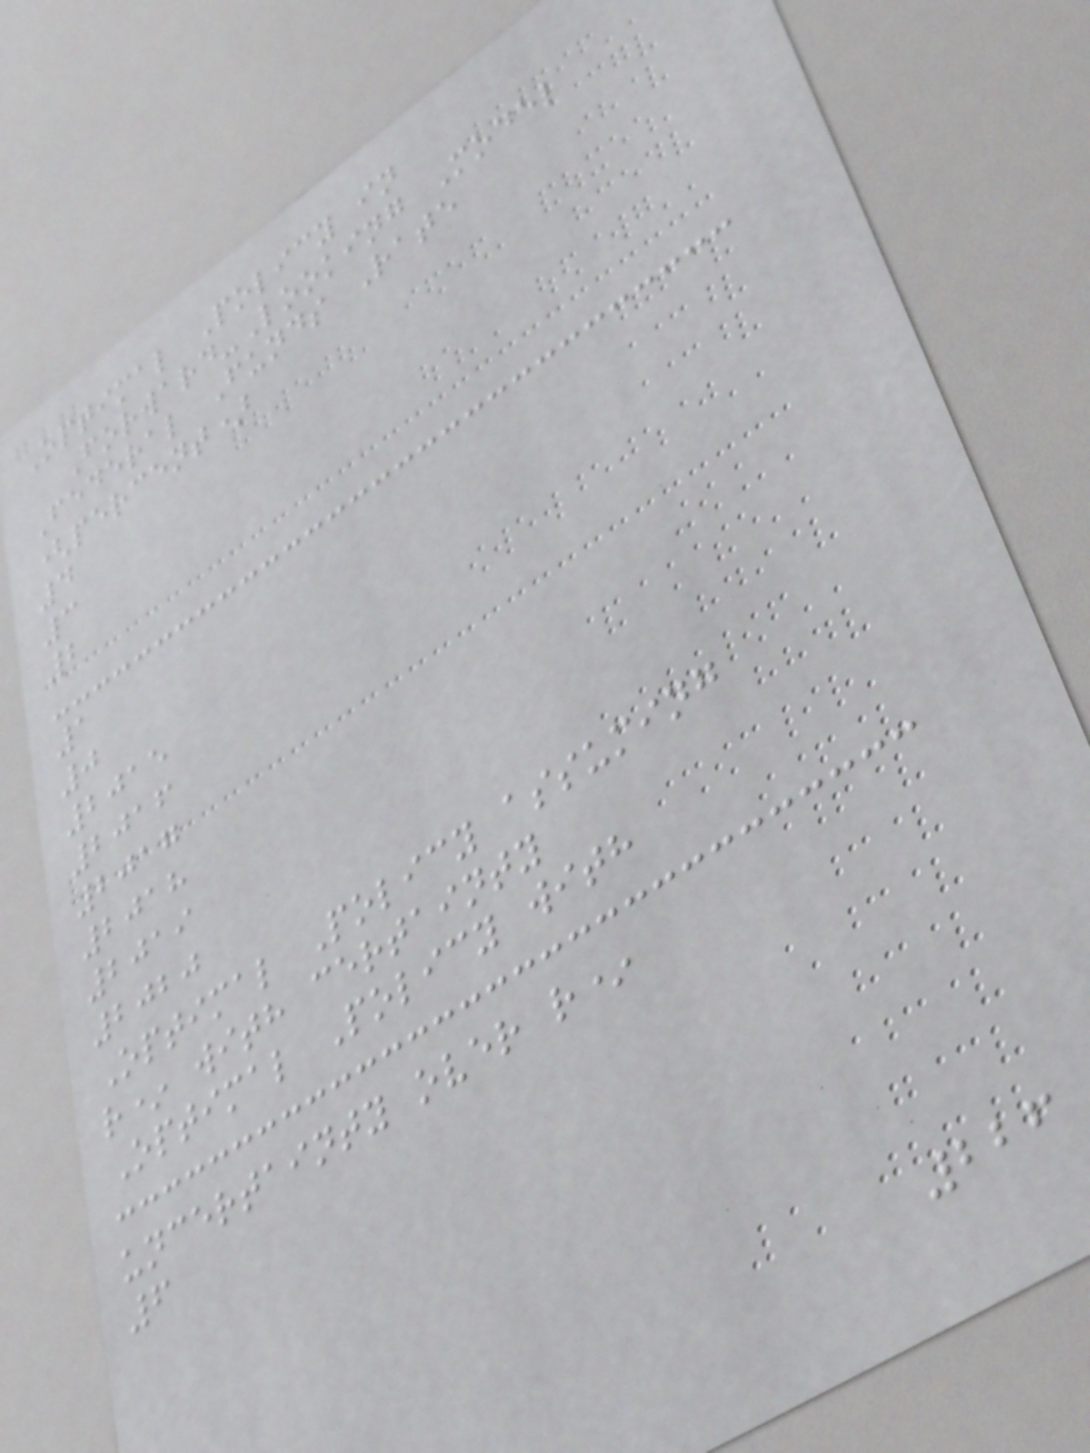Optimal Policy in
Forward-Looking Model
Federal Funds Rate
(percent)
4
3
2
1
0
2015
2016
2017
2018
2019
2020
Optimal Policy assuming
r* with certainty
Optimal Policy with
uncertainty over r*
6
226
